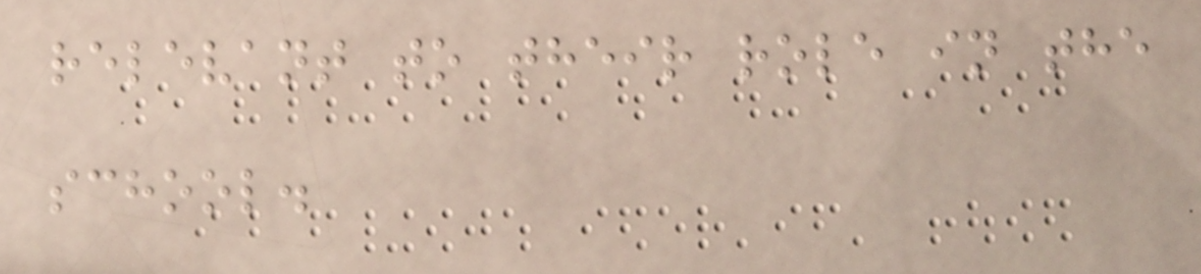relevant to their role in the
school.
